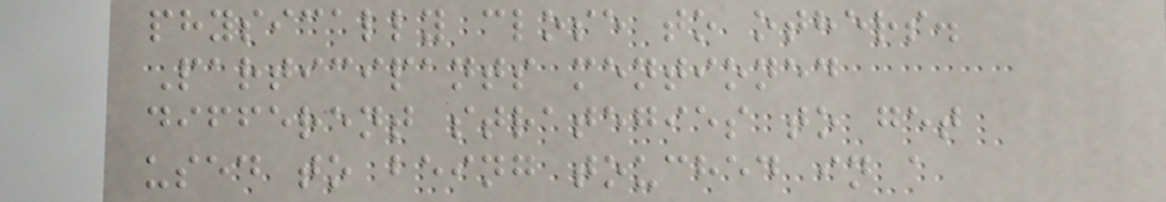physically close to others.
Participants mentioned
different strategies to get
used to being touched in a
